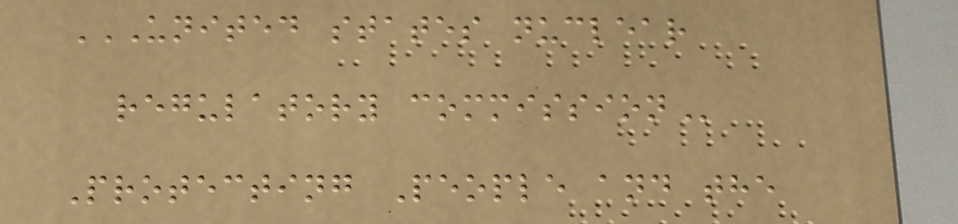UNITED STATES NUCLEAR
REGULATORY COMMISSION
Protecting People and the
